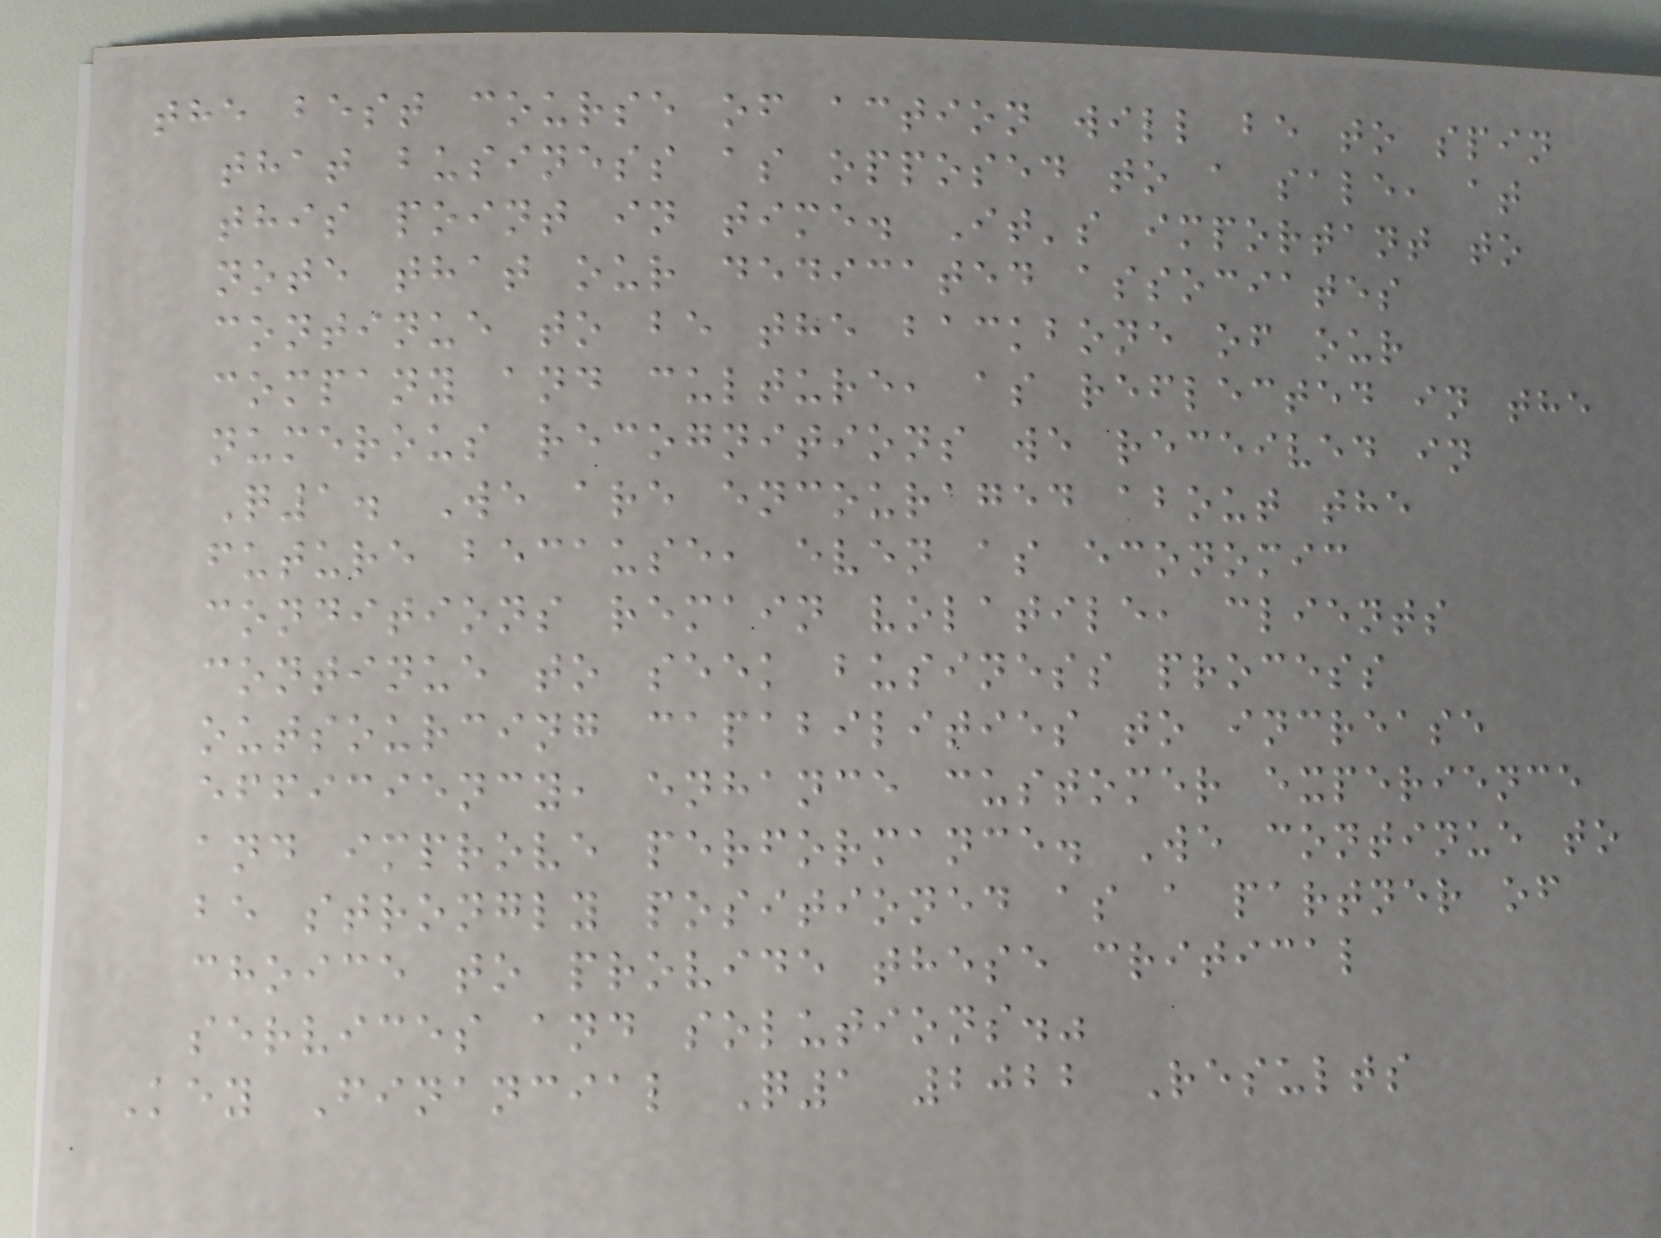the best course of action will be to spin
that business as opposed to a sale, at
this point in time. It's important to
note that our dedicated associates
continue to be the backbone of our
company and culture, as reflected in the
numerous recognitions we received in
Q1. We are encouraged about the
future because, even as economic
conditions remain volatile, clients
continue to seek business process
outsourcing capabilities to increase
efficiency, enhance customer experience
and improve performance. We continue to
be strongly positioned as a partner of
choice to provide these critical
services and solutions."
Key Financial Q1 2022 Results
